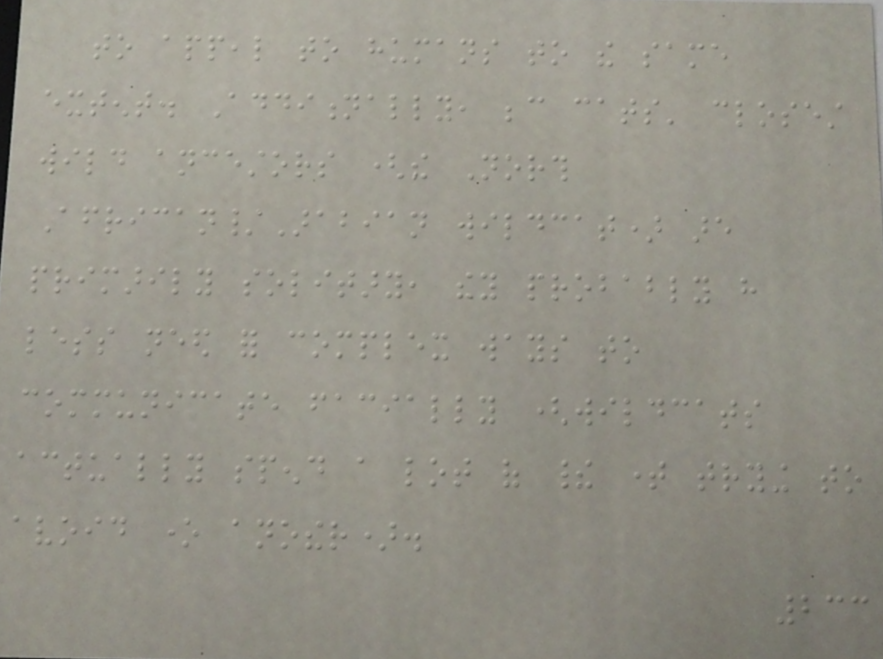to appeal to humans to the same
extent. Additionally, because cats' closest
wild ancestors (the North
African/Arabian wildcat) are
primarily solitary, they probably have
less need for complex ways to
communicate facially (wildcats
actually spend a lot of their time trying to
avoid one another).
233
